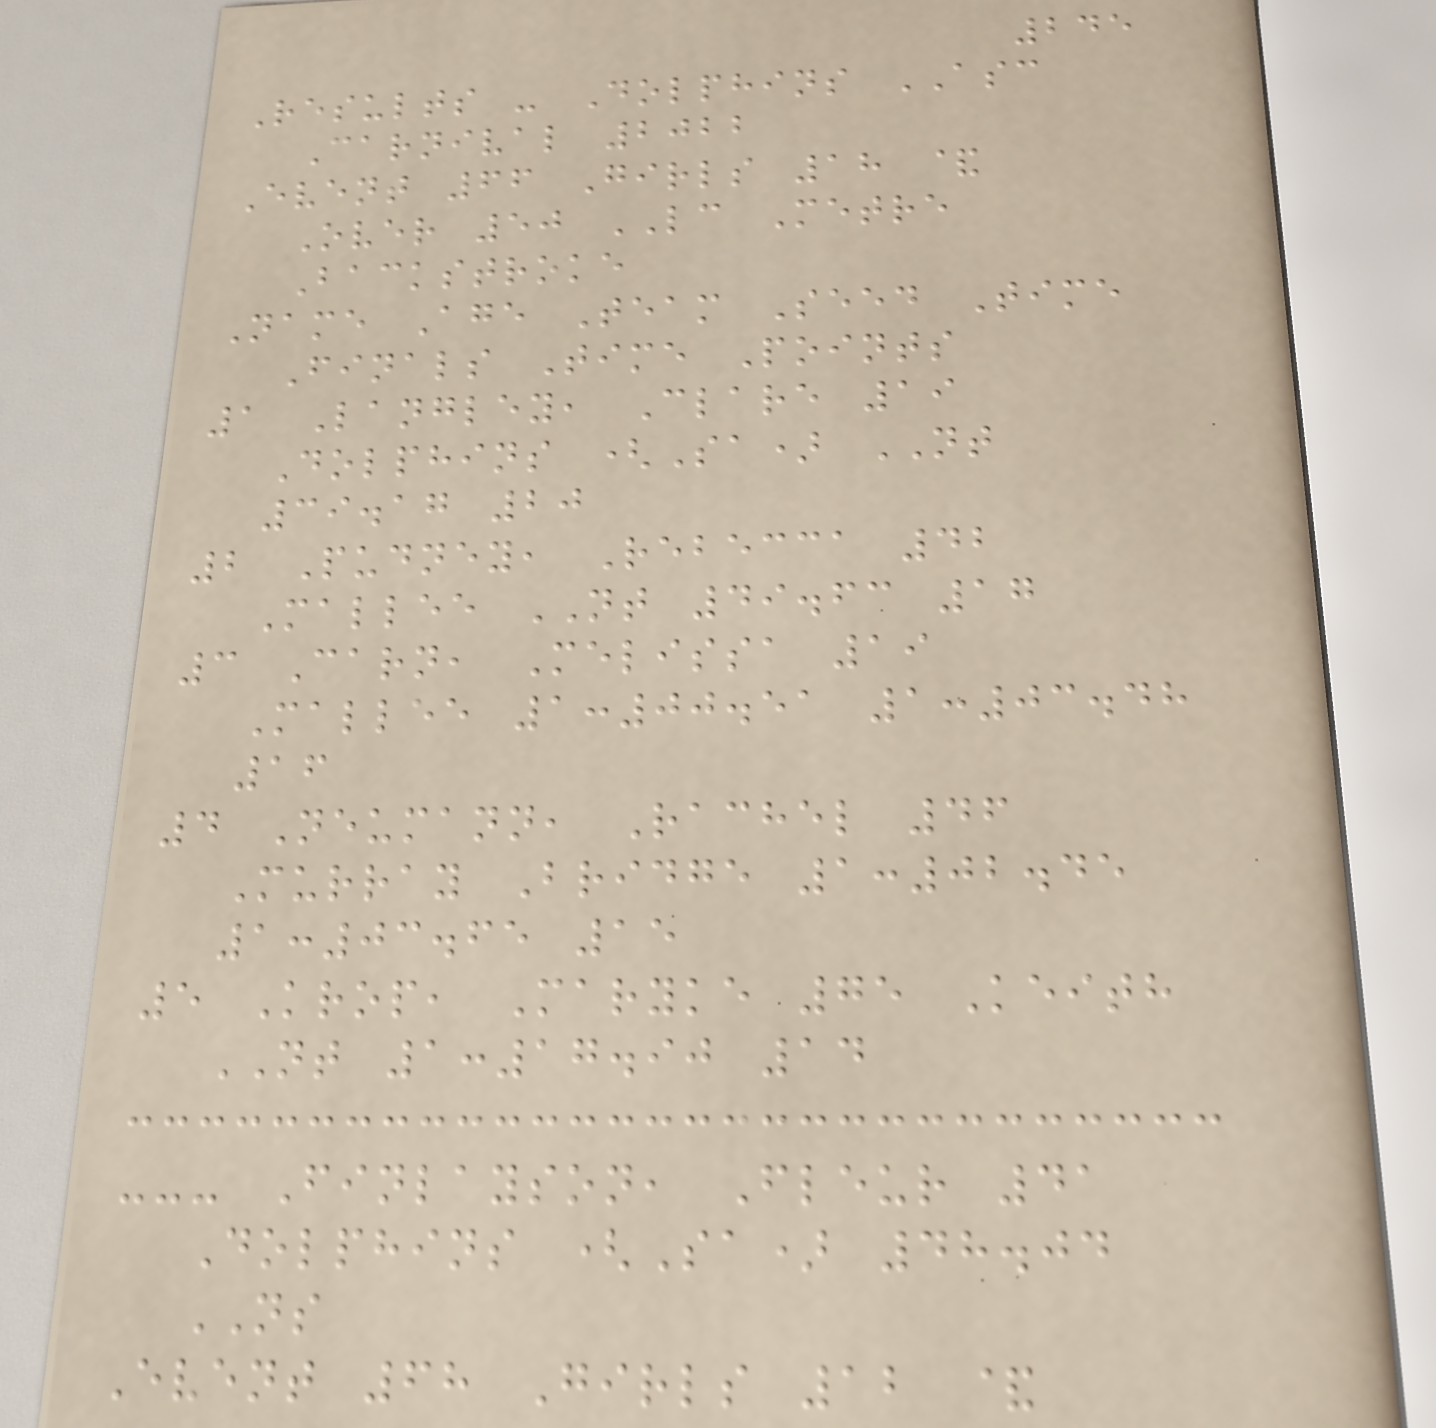245
Results - Dolphins ASC
Carnival 2022
Event 66 Girls 18 &
Over 50 LC Metre
Backstroke
Name Age Team Seed Time
Finals Time Points
1 Langley, Clare 19
Dolphins (Sa) NT
39.17 20
2 Pudney, Rebecca 42
Mallee NT 49.63 17
3 Carn, Melissa 19
Mallee 1:00.51 1:03.48
16
4 Neumann, Rachel 46
Murray Bridge 1:02.45
1:03.65 15
5 Krop, Maryke 75 Keith
NT 1:17.90 14
--- Finlayson, Fleur 41
Dolphins (Sa) 48.04
NS
Event 68 Girls 12 &
